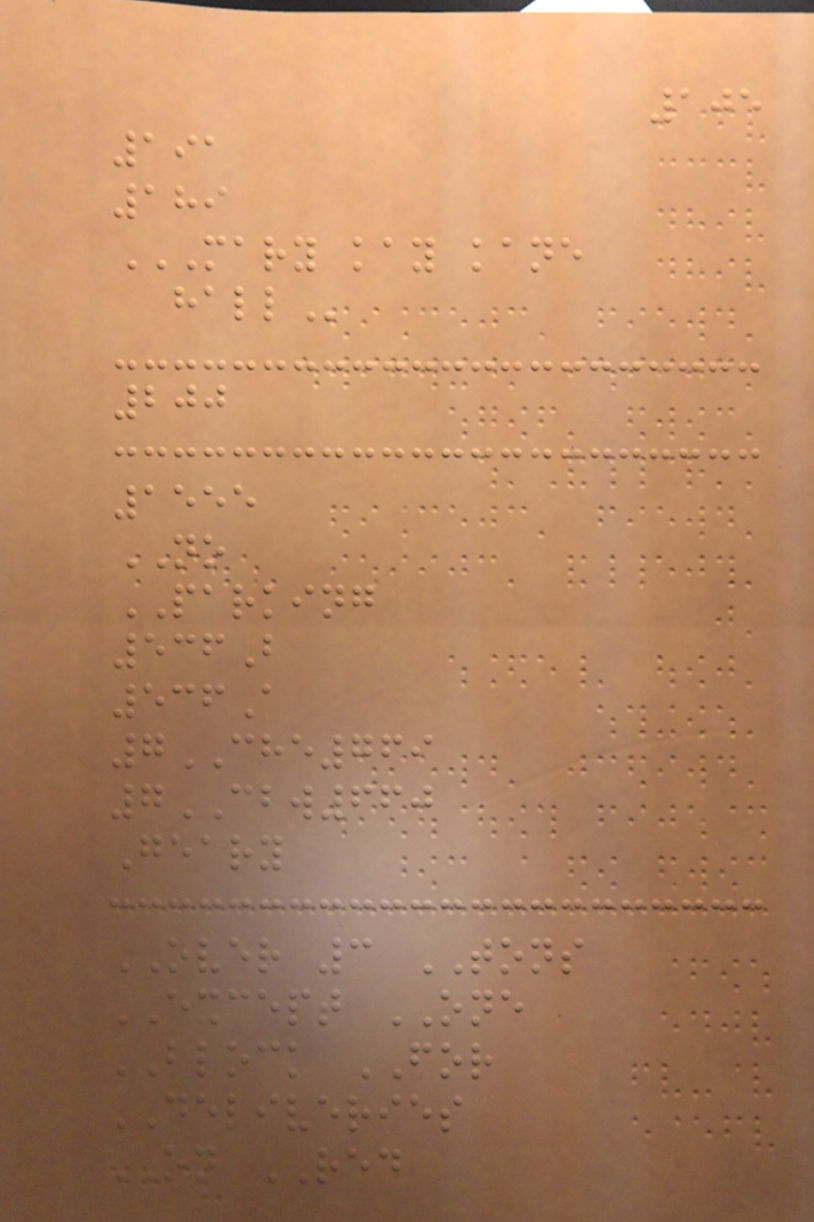105
191
189
MARY KAY KANE
HALL
200
1555
NO
PARKING
536B
536A
7CHE769
7CBW660
Geary
OVER 3 TONS
EXCEPT ONE
BLOCK FOR
DELIVERIES
ON RED
